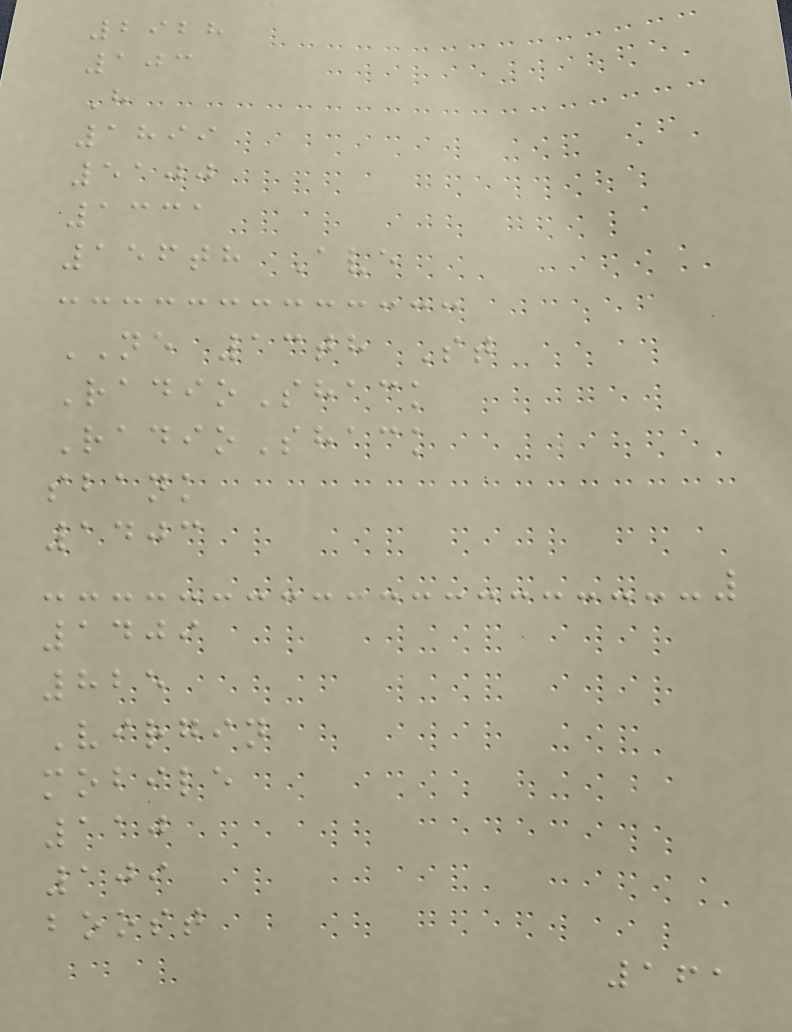2928
103
H
1899
5100
1331
156th Ave
NE 13th St
RadioShack
RadioShack
sbank
1403
1409
825
Virgin
mobile
110
109
boost
161
